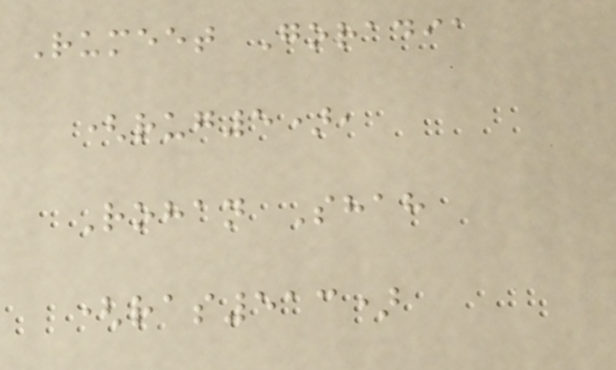Rumeet Goradia
(rug5),
Rohan Shah
(ras513)
